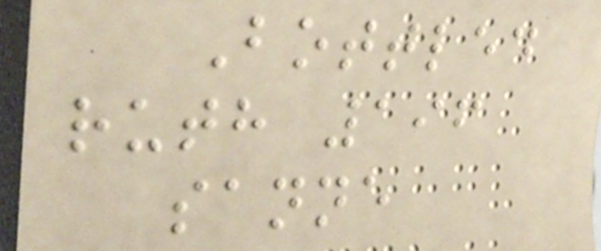Bottled
ruth 196
sanne
